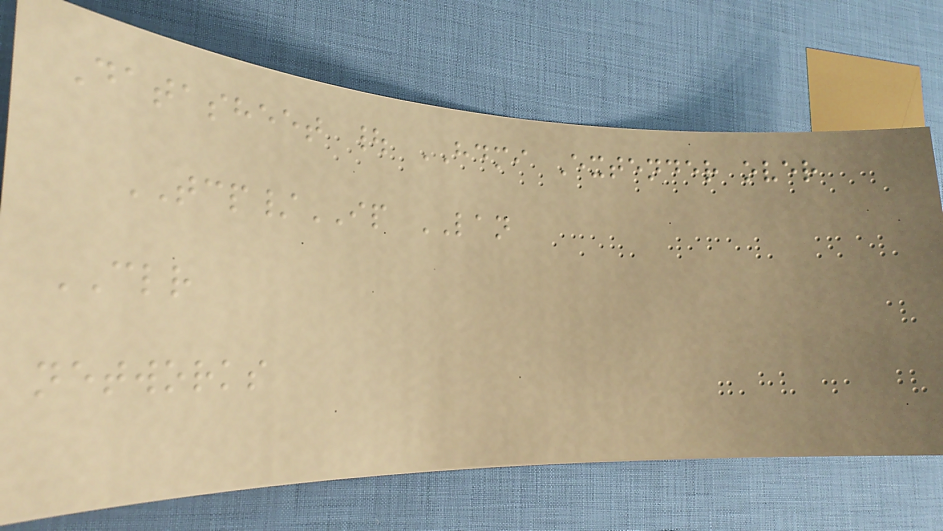Datasheet | HDMI Extender over
TCP/IP LAN
CLR
networks
